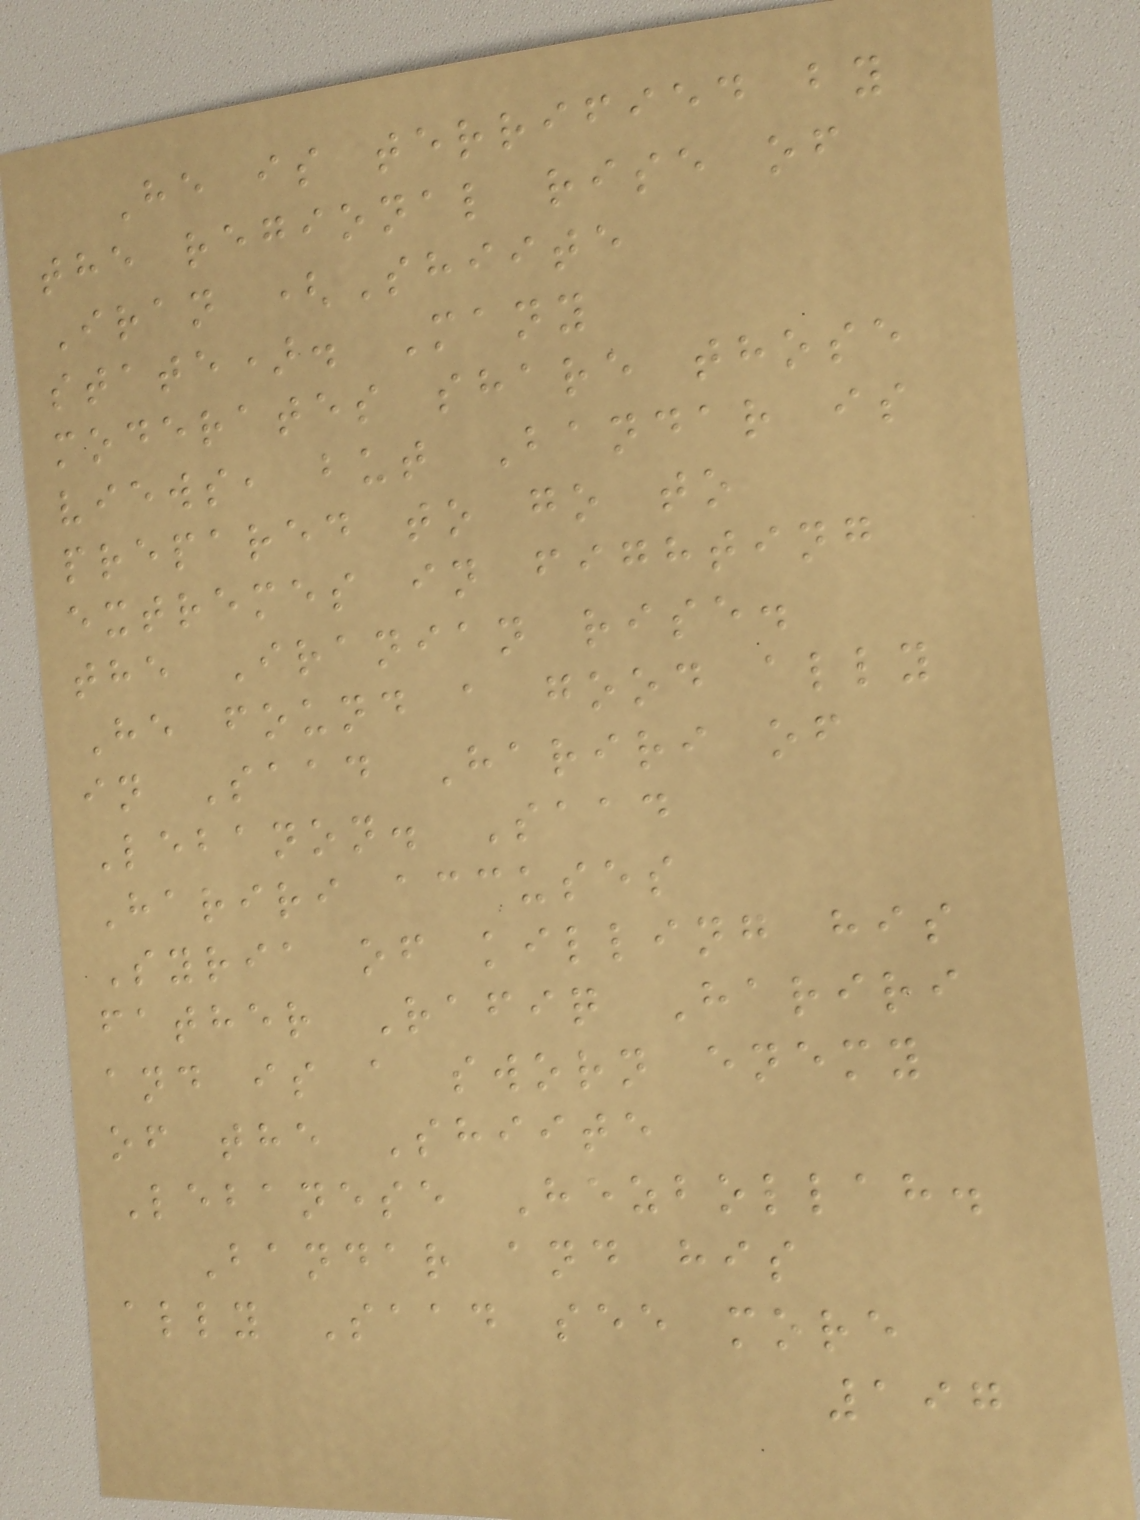He is terrified by
the regional rise of
Iran (Shiite
state). Many
moderates share those
views, but Bandar is
prepared to go to
extremes in fighting
the Iranian rise.
He found a good ally
in Saad Hariri of
Lebanon. Saad
Hariri accuses
Syria of killing his
father Rafiq Hariri
and is a sworn enemy
of the Shiite
Lebanese Hezbollah.
Bandar and his
ally Saad see more
197
